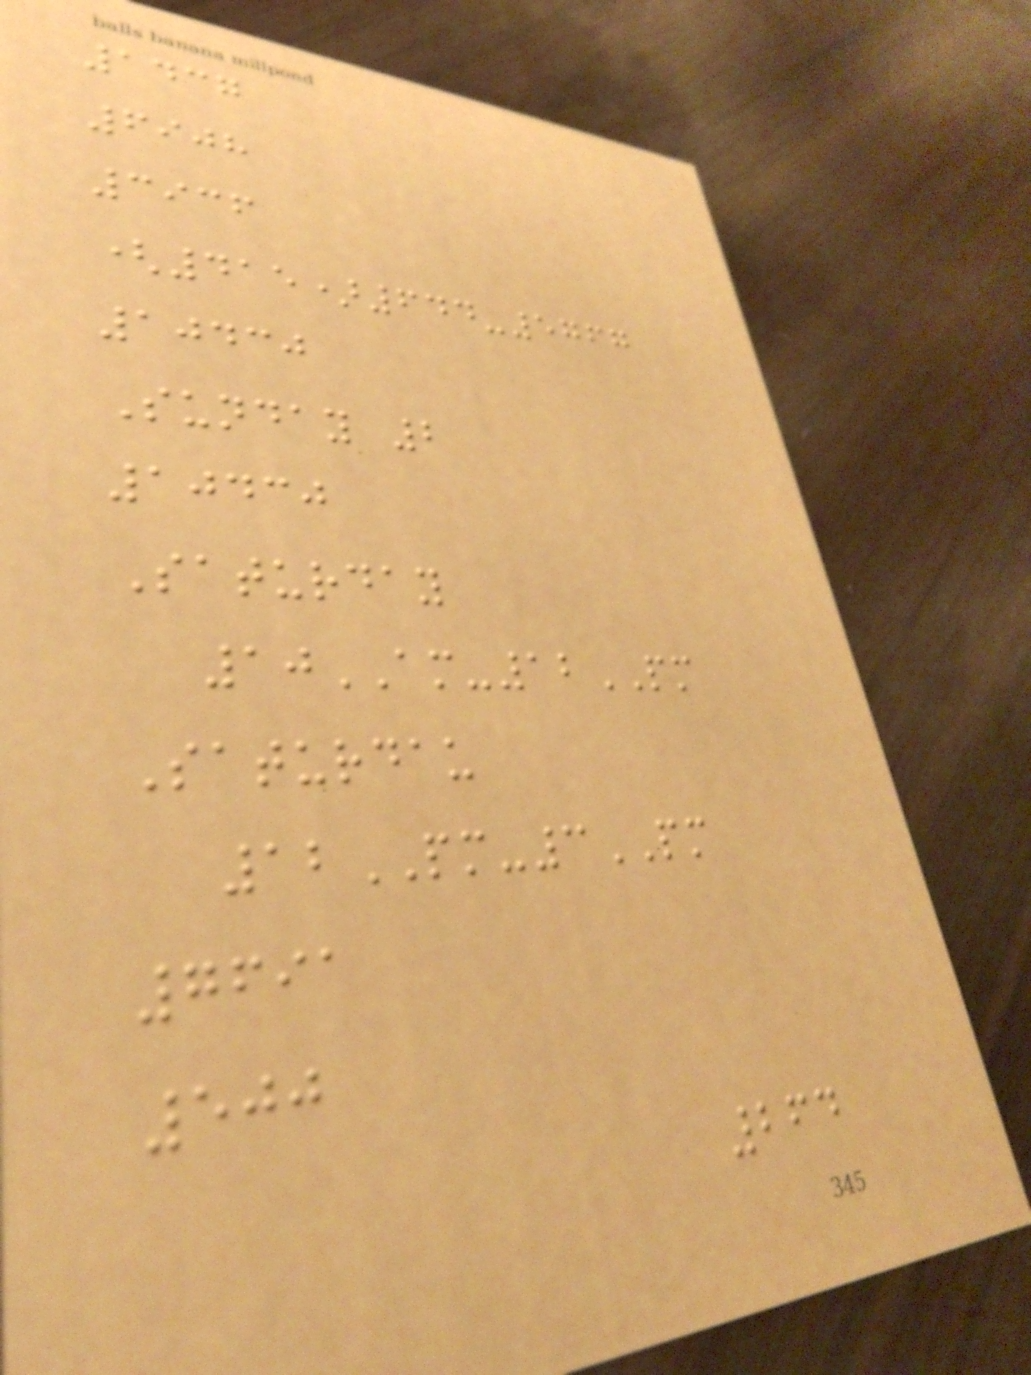1437
6908
3936
(415)644-5767
10430
Sunday 2
10430
Saturday
10AM-12PM
Saturdau
12PM-3PM
7691
500
264
